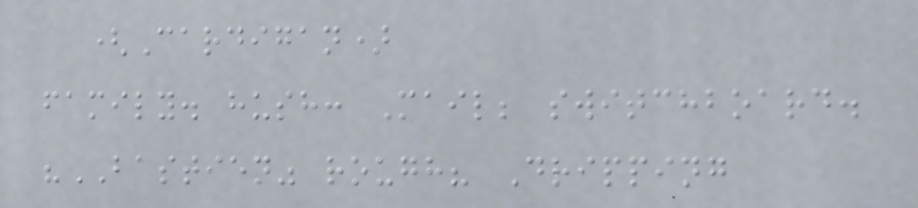(Cardigan)
family. hush: Mail; switchboard.
"BASTIEN" rough? Dripping
